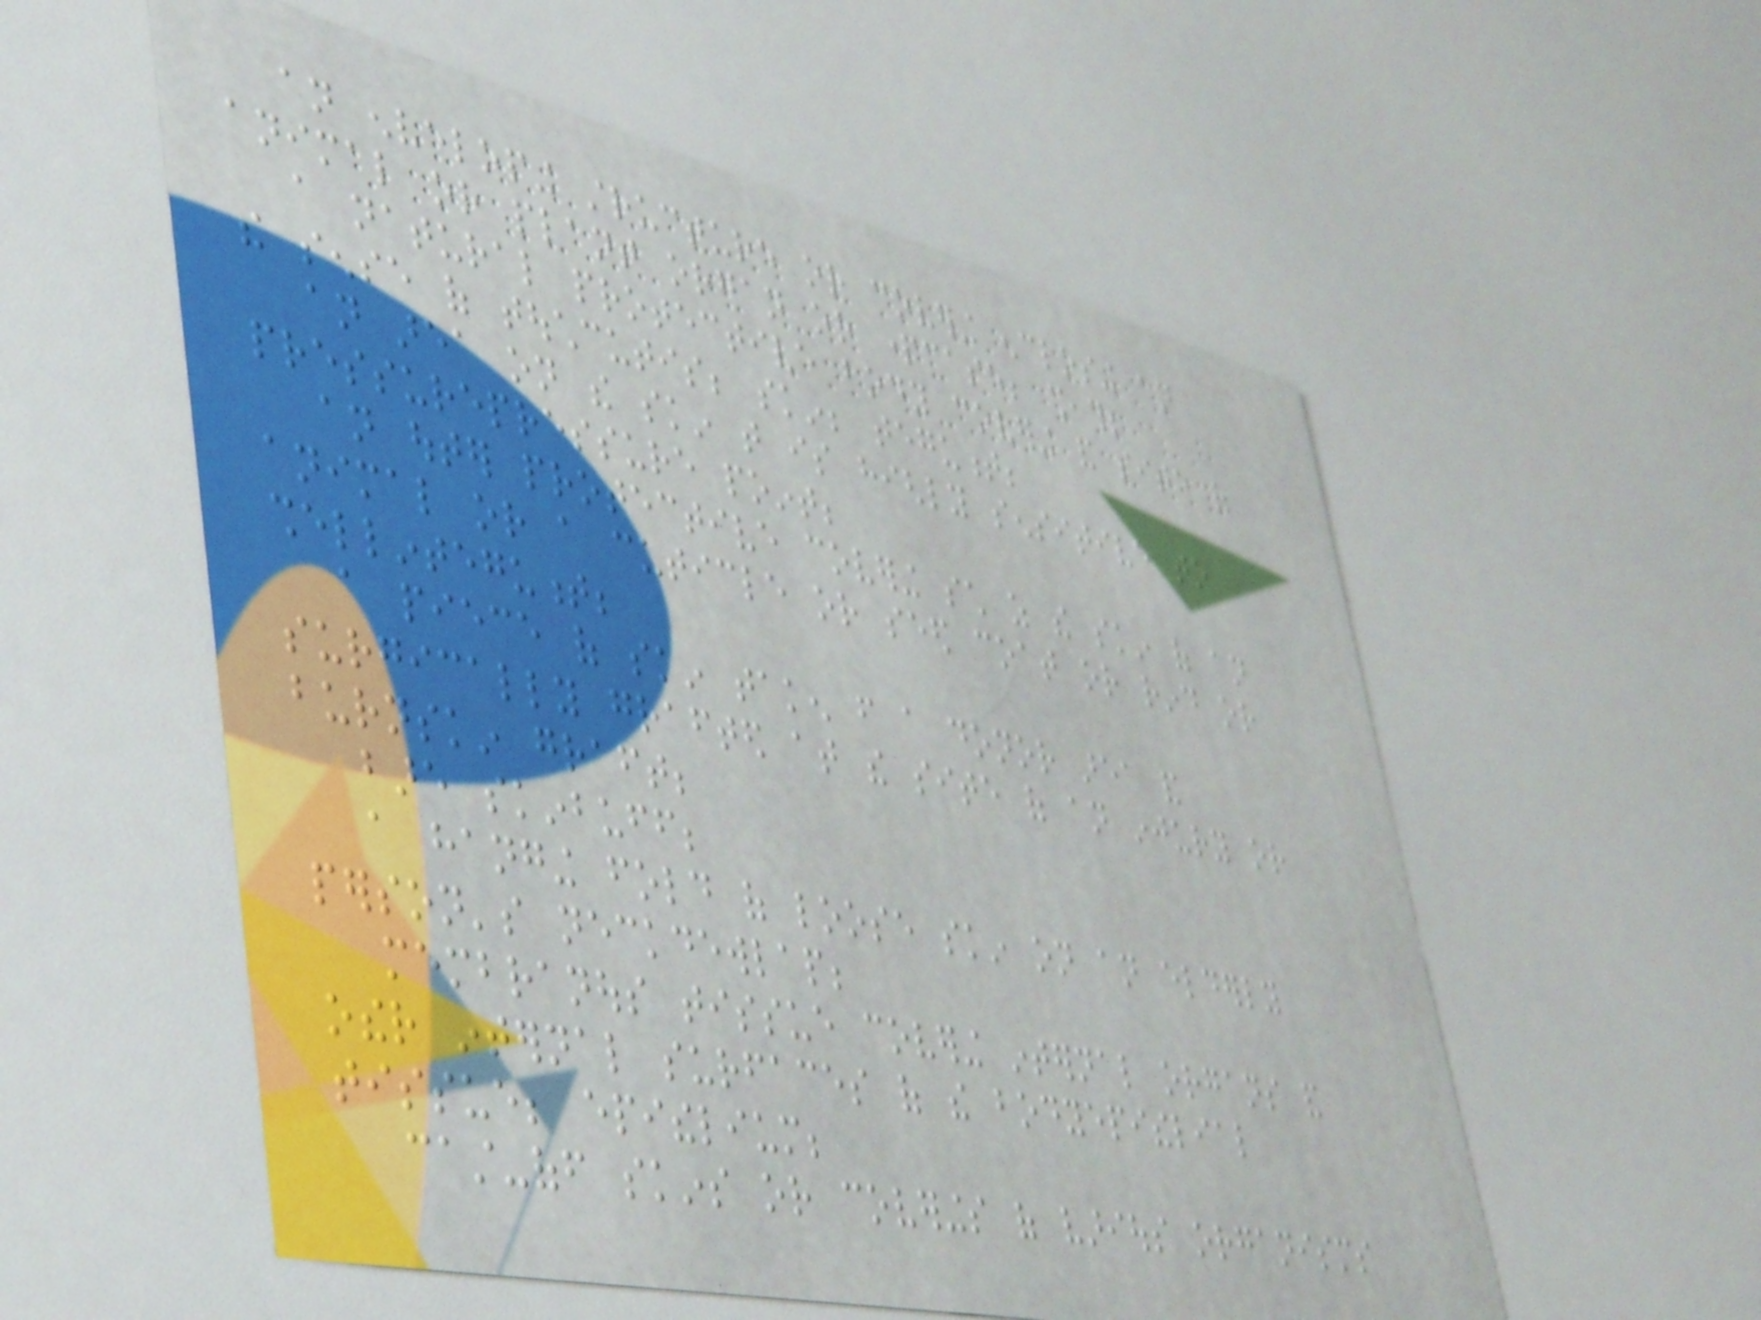an enveloping structure or covering enclosing an
animal or plant organ or partcase; sheath;
a natural protective body covering and site of
the sense of touchcutis; skin; tegument;
an area on the skin that is highly sensitive to
pressurepressure point;
an outer protective covering such as the skin of an
animal or a cuticle or seed coat or rind or
shellintegument;
a piece of skin taken from a donor area and
surgically grafted at the site of an injury or
burnskin graft;
bare skinbuff;
a hanging fold of loose skin on an elderly
person's neckdewlap;
membranous tissue covering internal organs and
other internal surfaces of the bodyepithelial
tissue; epithelium;
cast-off skins or coverings of various organisms
